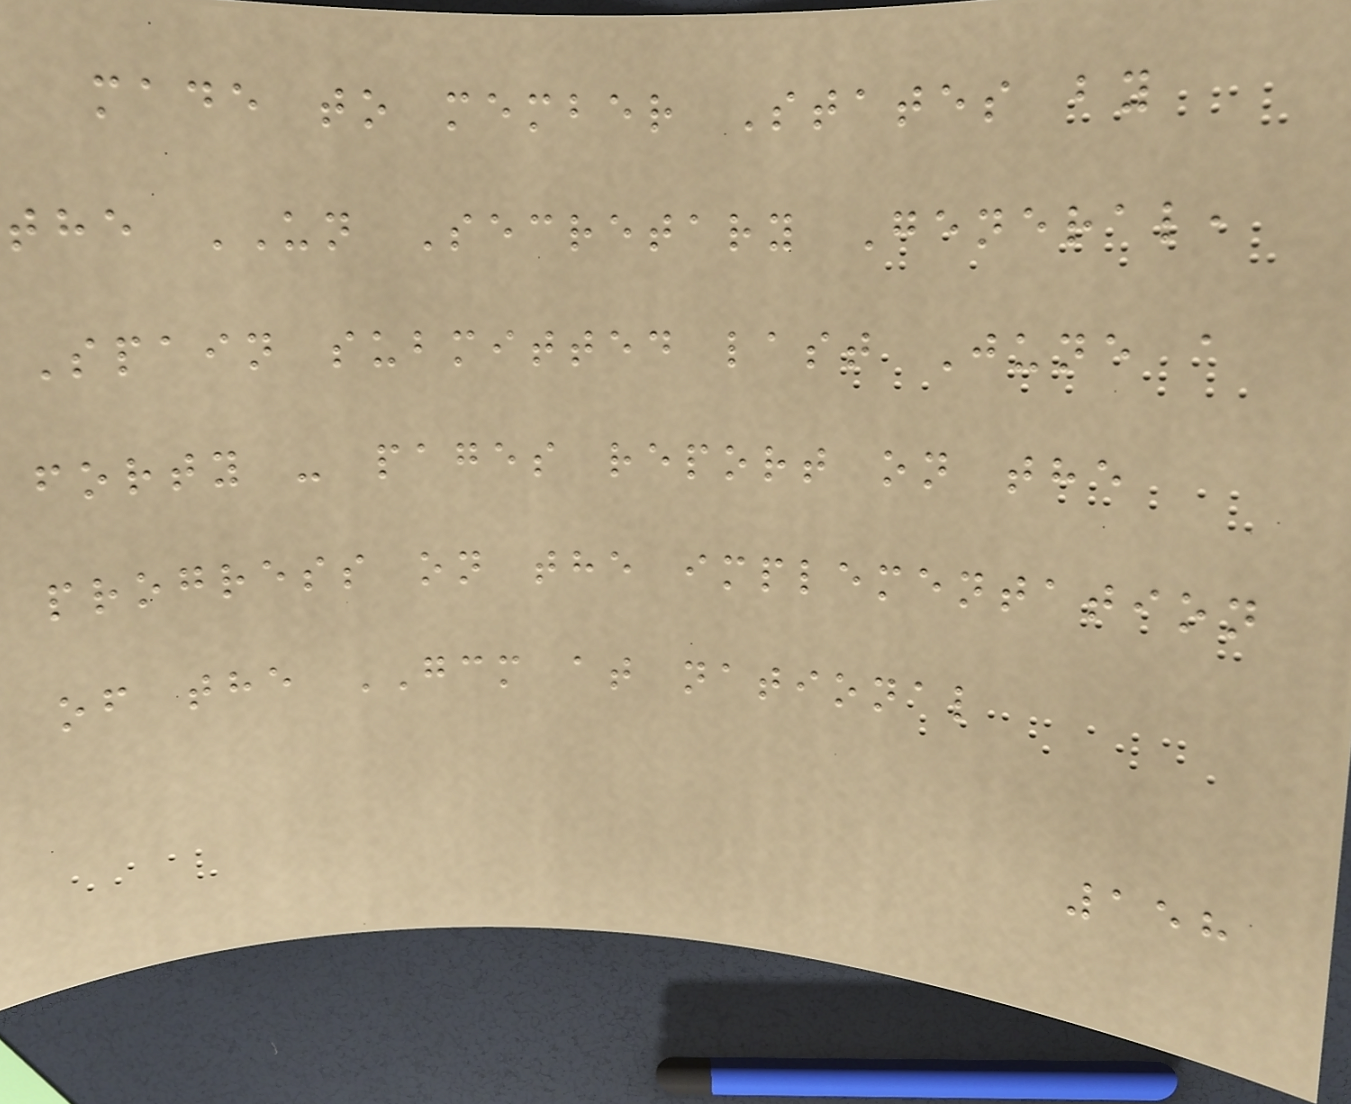made to member States by
the UN Secretary General,
Spain submitted last June a
forty - pages report on the
progress on the implementation
of the GCM at national
158
